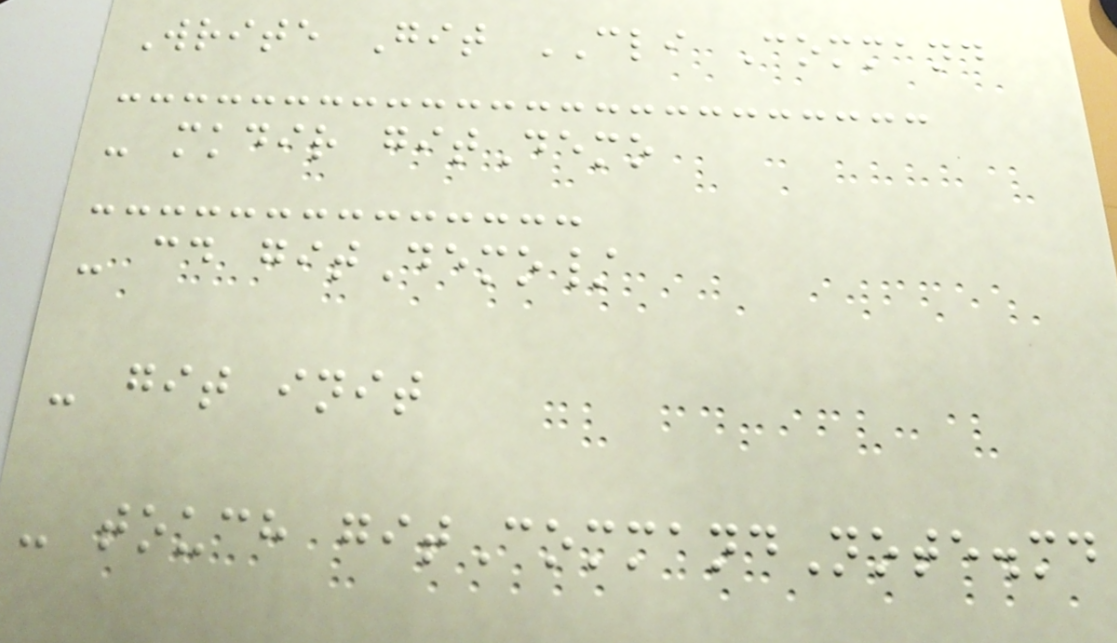Write Git CLI Command
- mkdir gitDemo
- cd gitDemo/
- git init
- touch gitCommandNote.md
